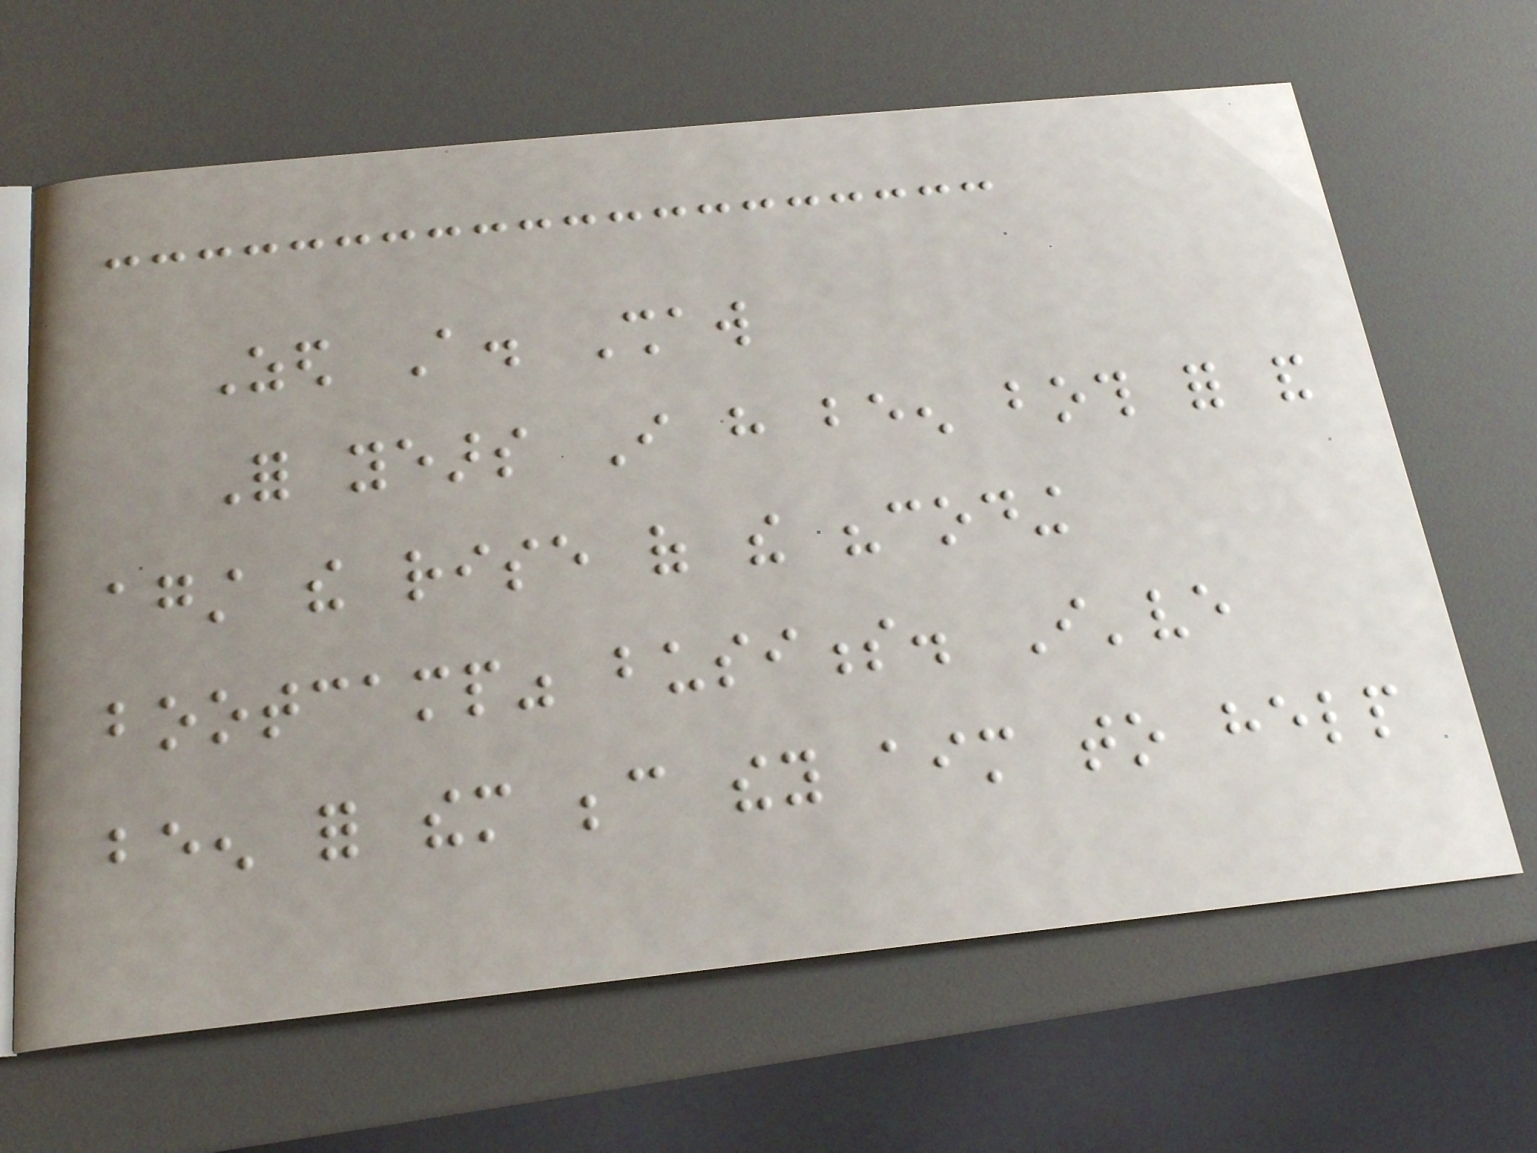Zed A. Shaw
For years I have been both for and
against the rise of the "coding
bootcamp" business. I've
been for them because they aim to help
